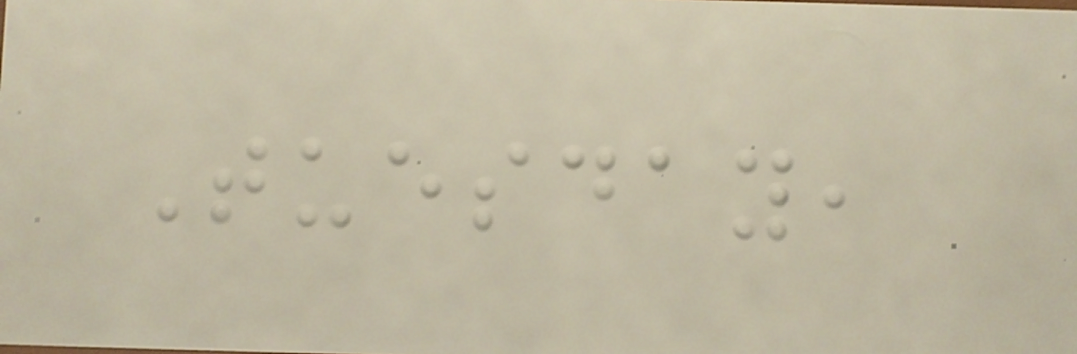Tuesday,
